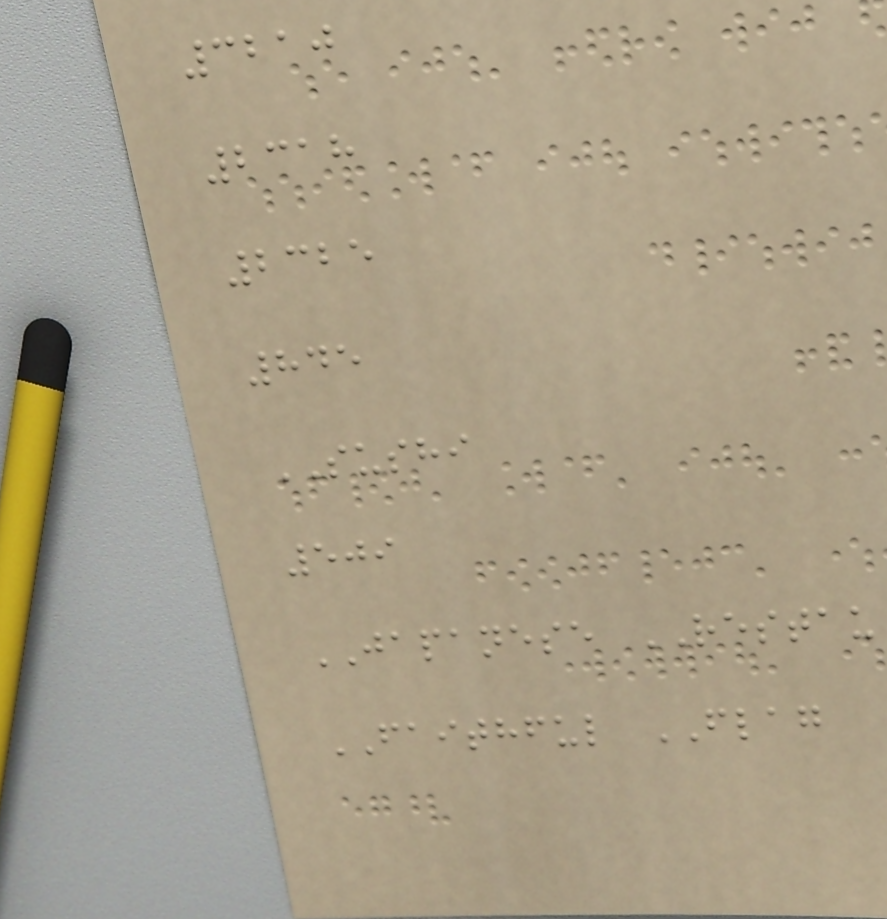3210
2318
2325
845
SUSHI
509
JAPANESE RESTAU
FAITHFUL FLAG
